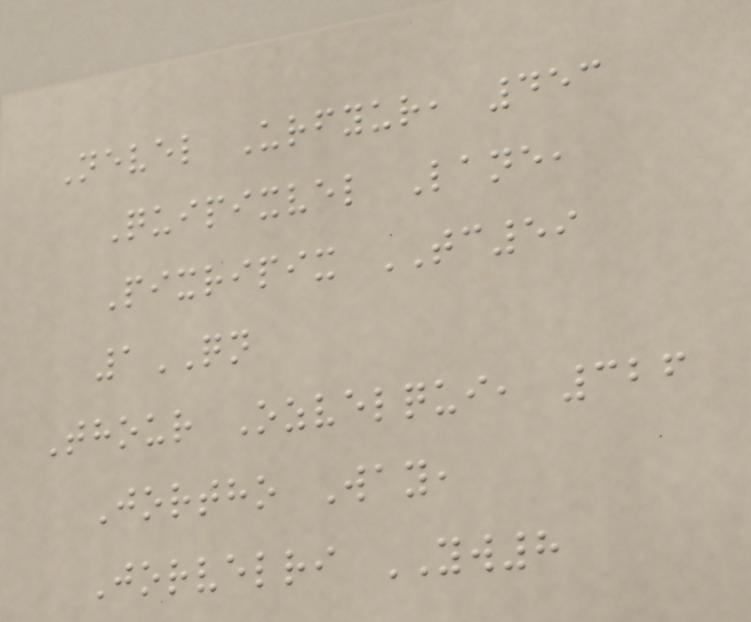Nevel Urfyur, 453
Quipixvel Lane,
Pixripix TC59
1QN
Thour Ozvelqui, 326
Jortho Way,
Jorvelri YW8
